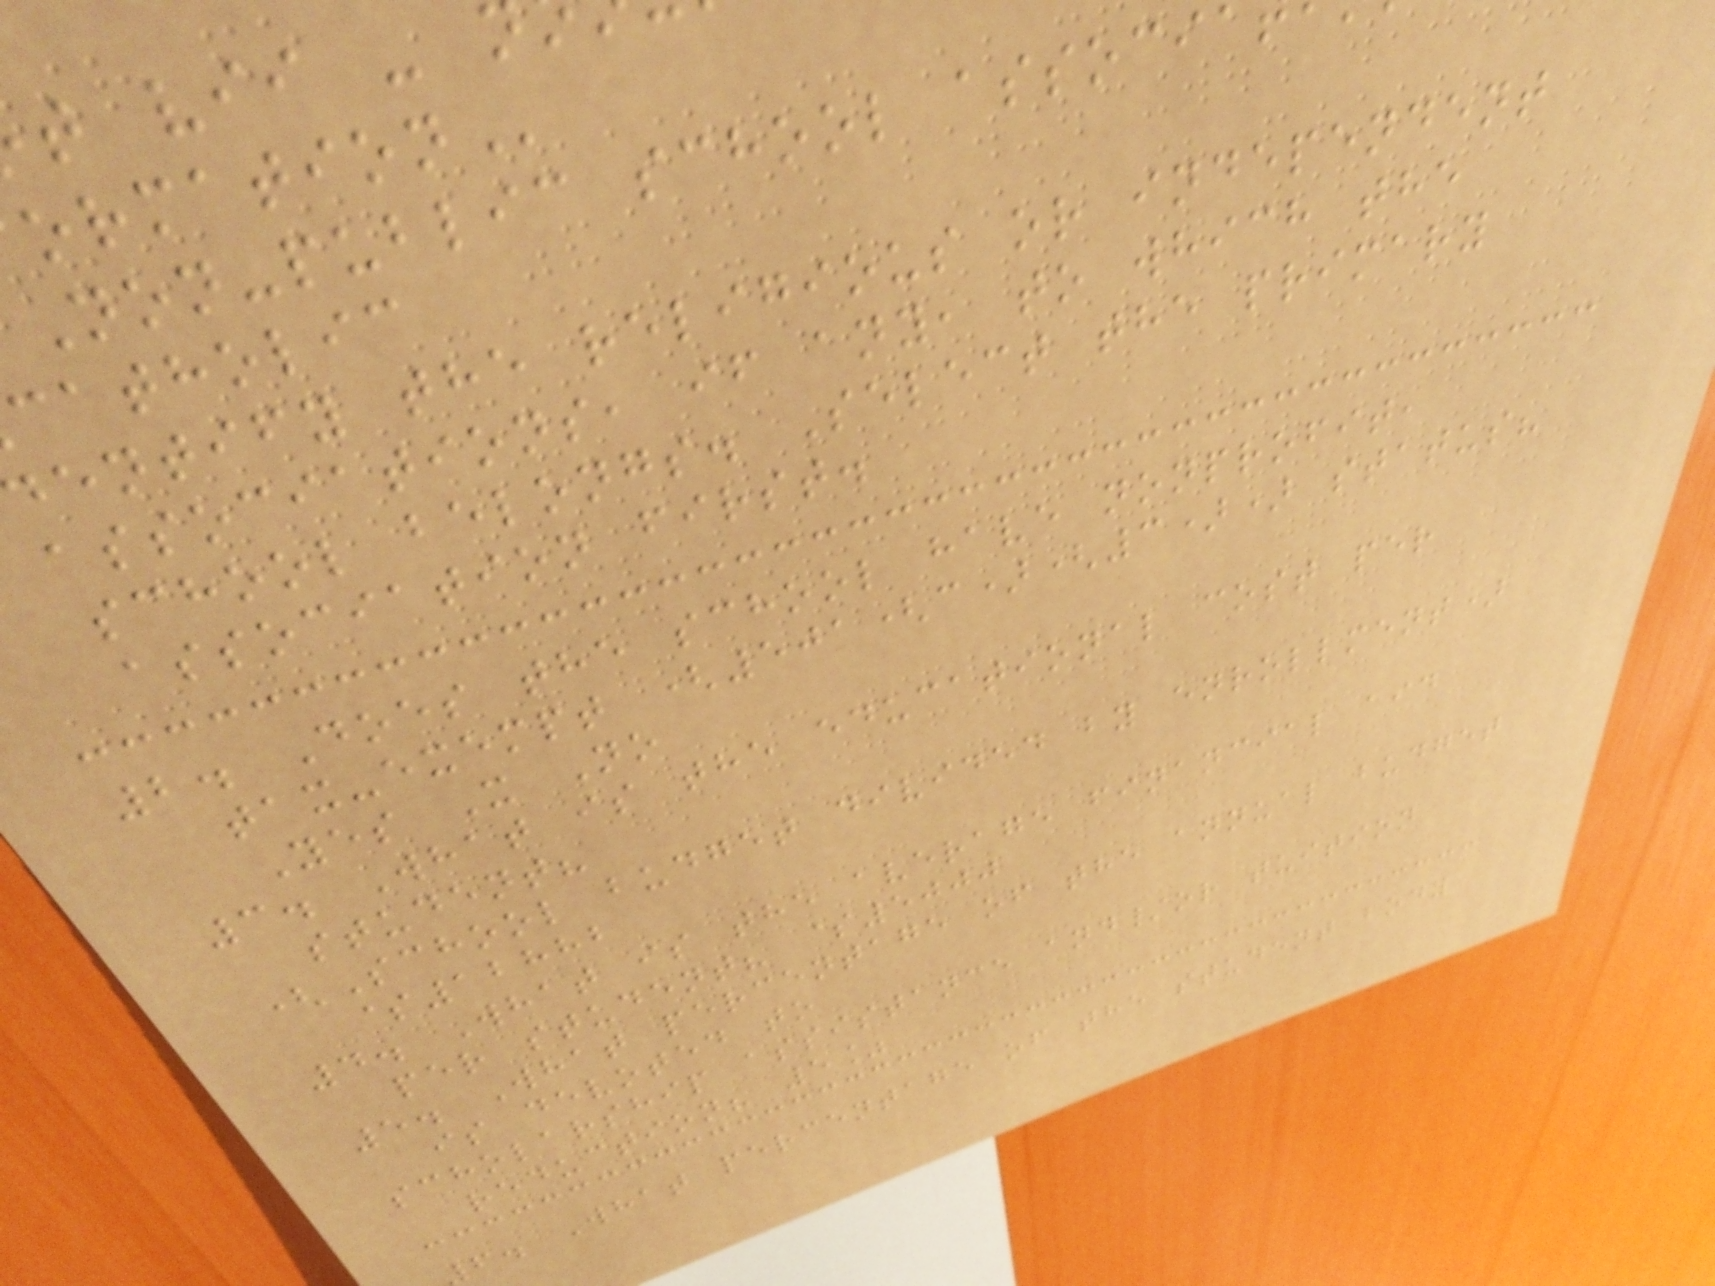Non-public school associ
catholic
entify the religious or independent
associations, if any, to which the
school belongs. Select the primary
association first.
2. Does the school have nonprofit,
tax-exempt (501(c)(3)) status?
Yes X No
3. What is the educational cost per
student?
(School budget divided by enrollment)
$12882
4. What is the average financial aid
per student? $5000
5. What percentage of the annual budget
is devoted to
scholarship assistance and/or tuition
reduction? 5%
f. What percentage of the student body
